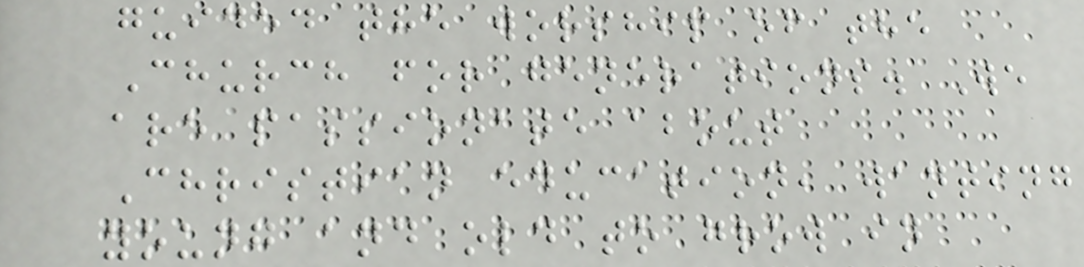guided the worship of the
Church for generations. We
are passionate about
Christian education, wanting
young and old to grow in
